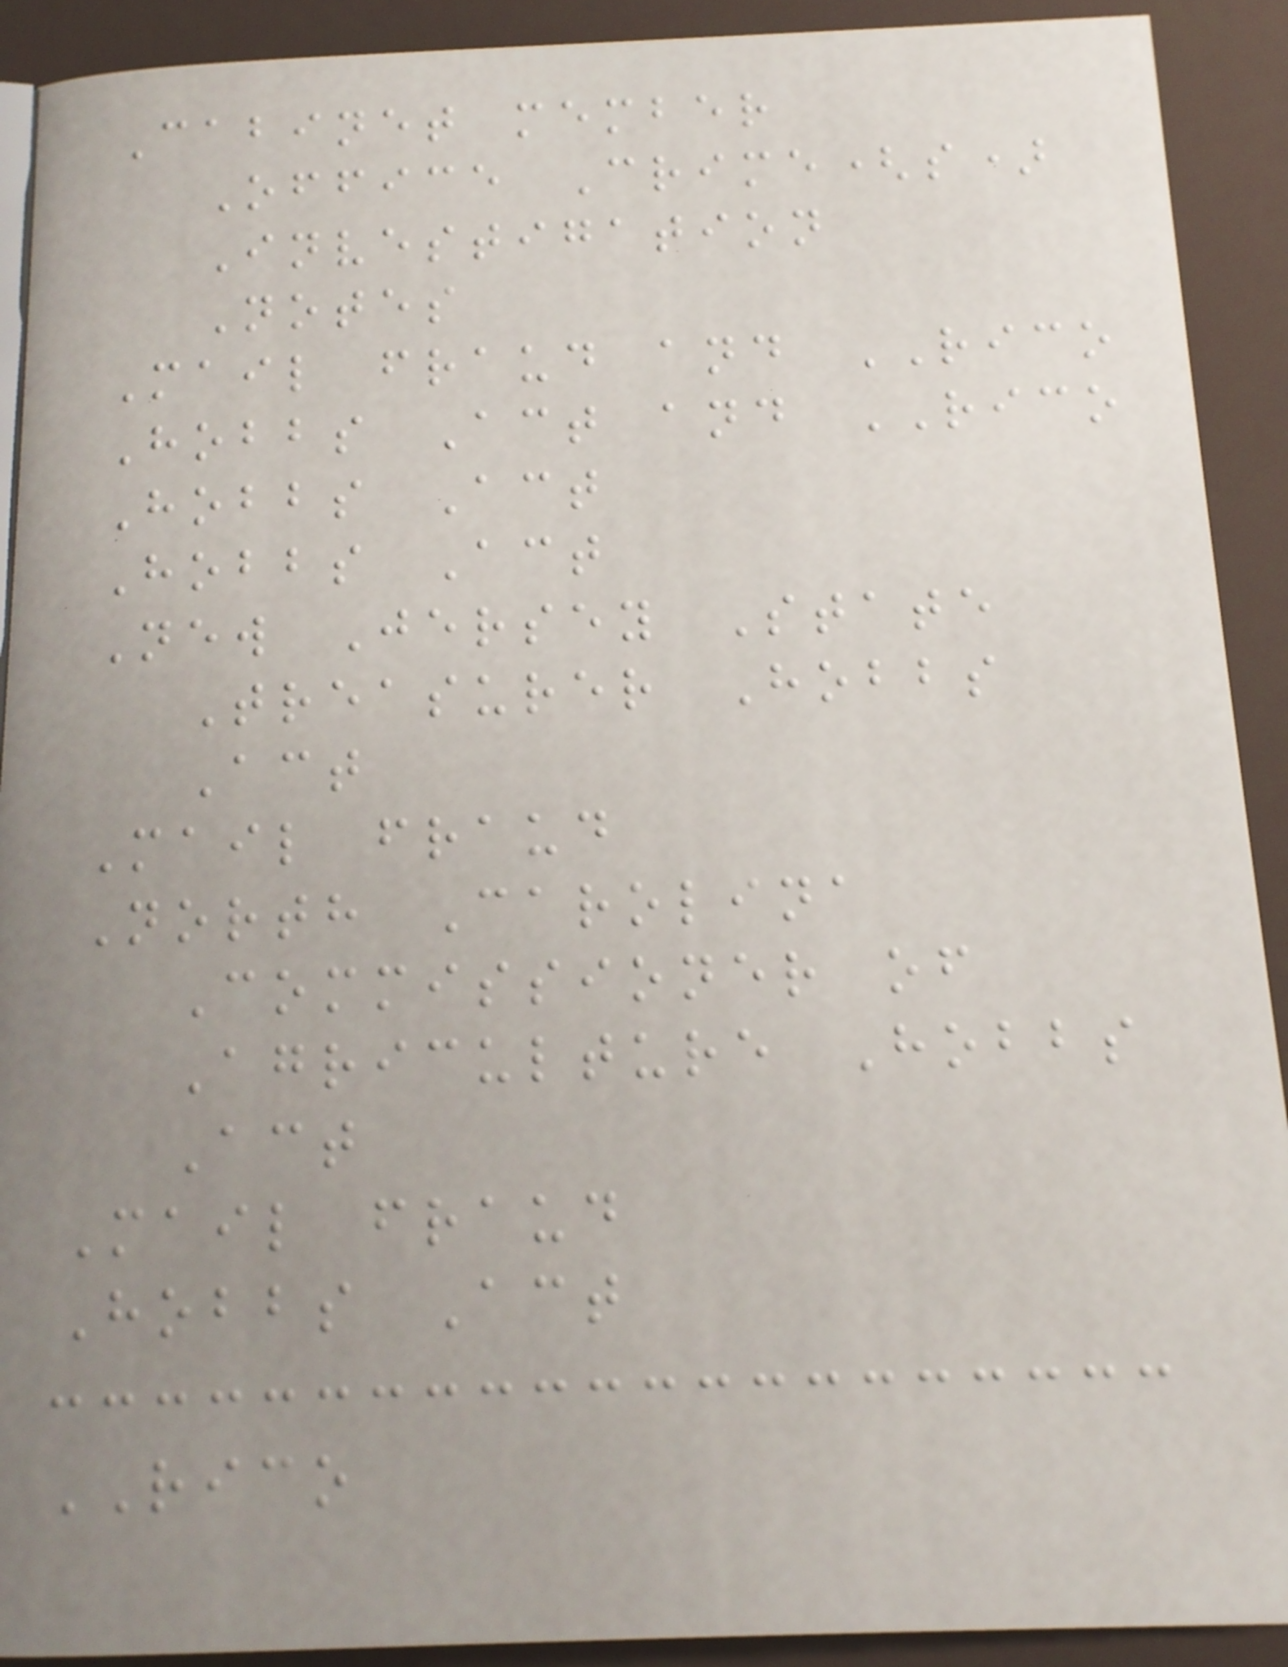Cabinet member
Office Crime(s)
Investigation
Notes
Mail fraud and RICO
Hobbs Act and RICO
Hobbs Act
Hobbs Act
New Jersey State
Treasurer Hobbs
Act
Mail fraud
North Carolina
Commissioner of
Agriculture Hobbs
Act
Mail fraud
Hobbs Act
RICO
